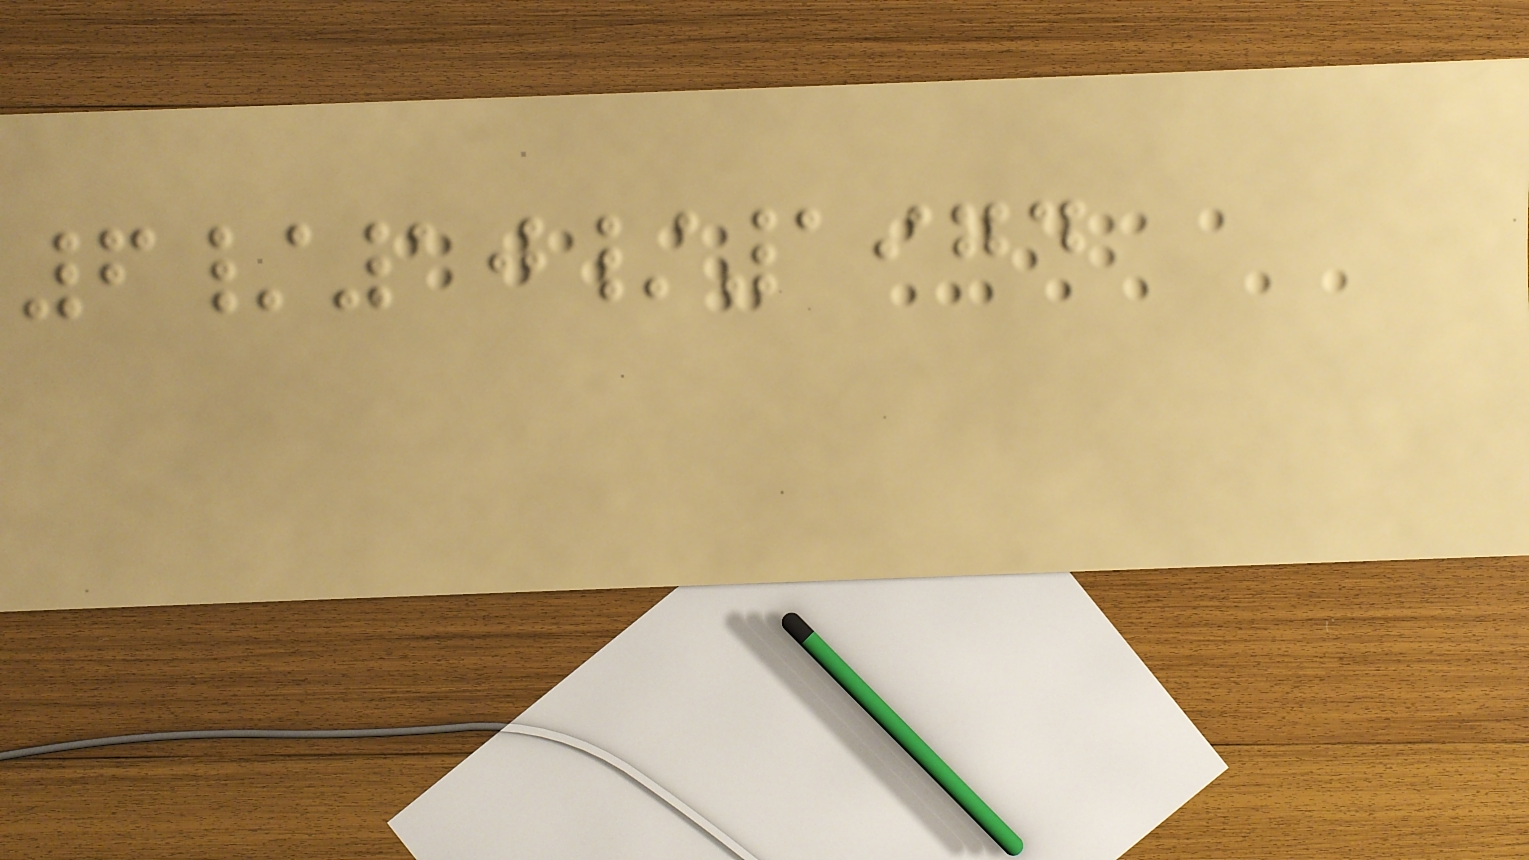6/10/1974
